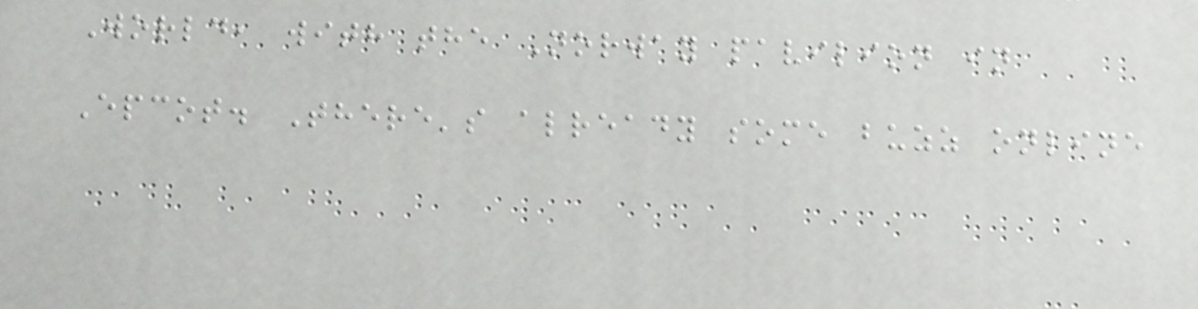World, with the Norway pavilion in
Epcot. There's already some buzz online
